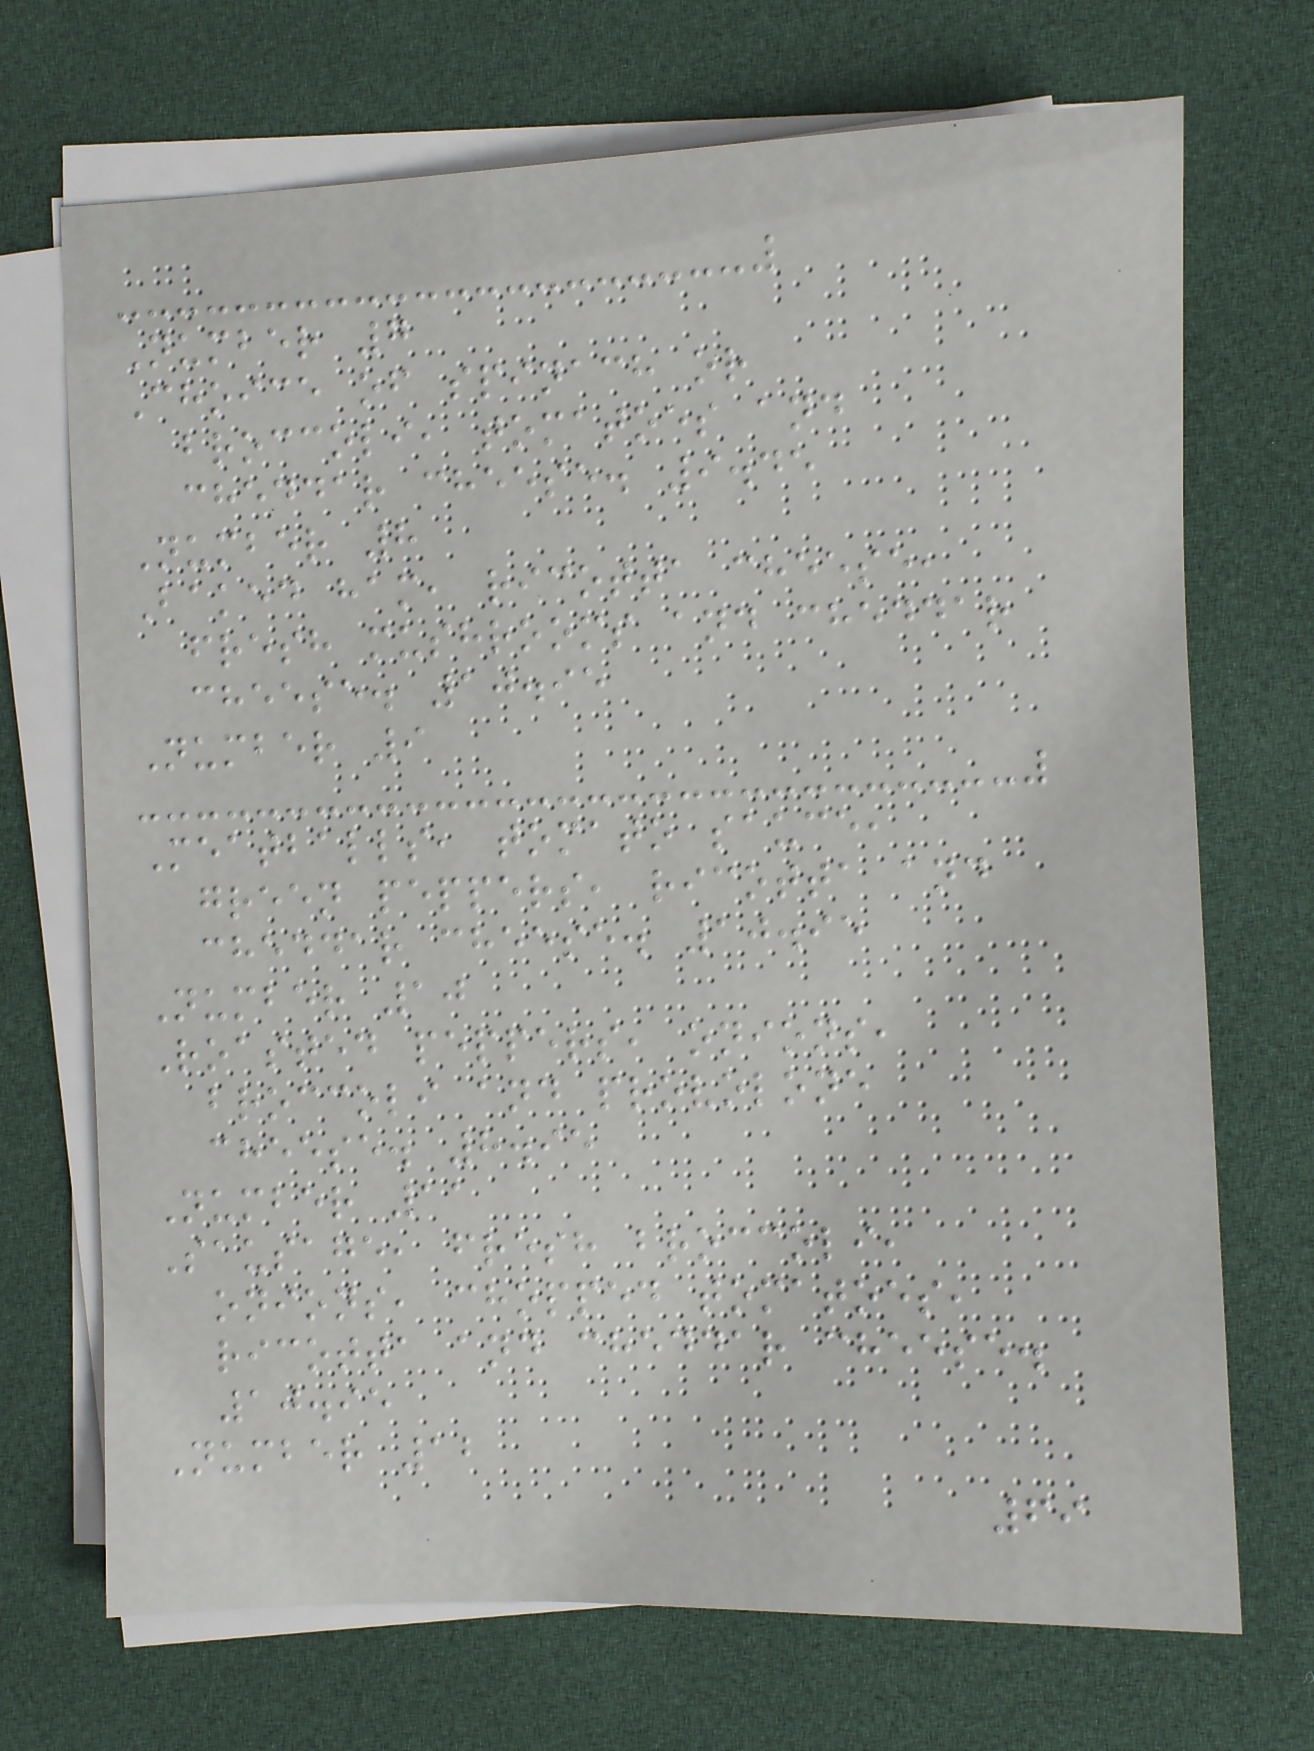Number 7
Choice of spinach or
broccoli, tomatoes and
cheddar cheese. 9.45
Number 8
Baked ham, ricotta cheese,
fresh mushrooms and cheddar
cheese. 10.95
Number 9
Meatballs, tomato sauce,
green peppers, ricotta and
cheddar cheese. 10.95
Number 10
Roasted peppers, onions,
broccoli and provolone
cheese. 8.95
Number 11
Sausage, fresh broccoli,
onions, chopped tomatoes,
ricotta and cheddar cheese.
10.95
Number 12
69
